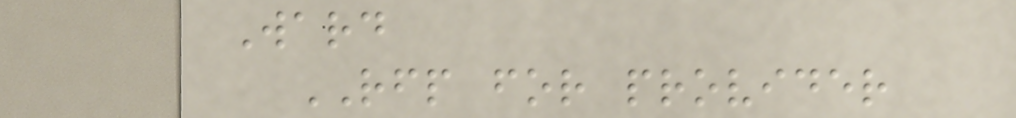Ward
RFP for provider
